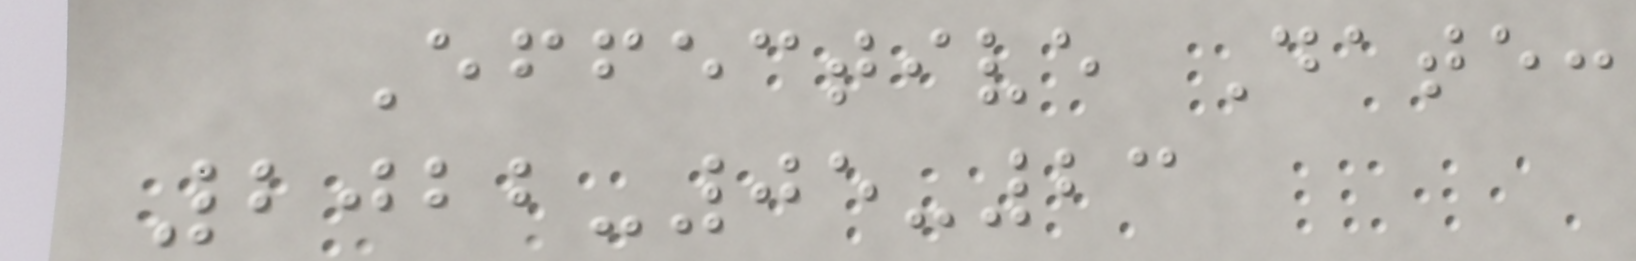Effective Date:
2022-05-23
